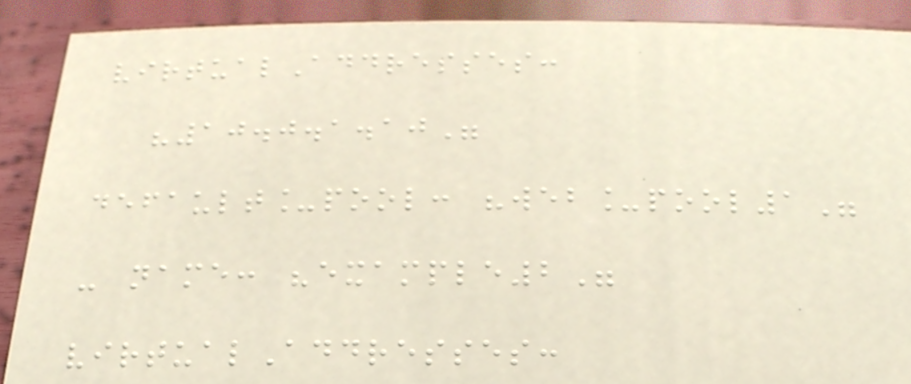virtualAddresses:
"10.0.1.10"
default_pool: "web_pool1"
- name: "example2"
virtualAddresses:
